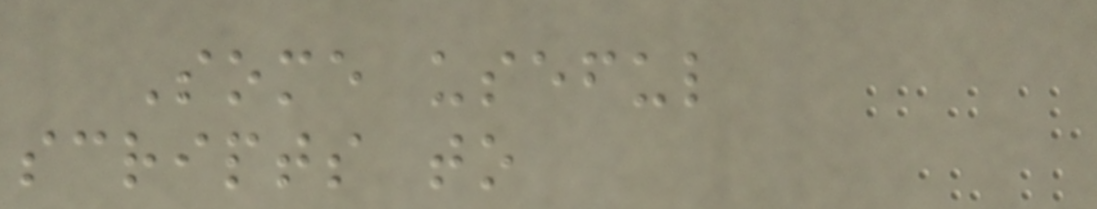Some useful
scripts to
